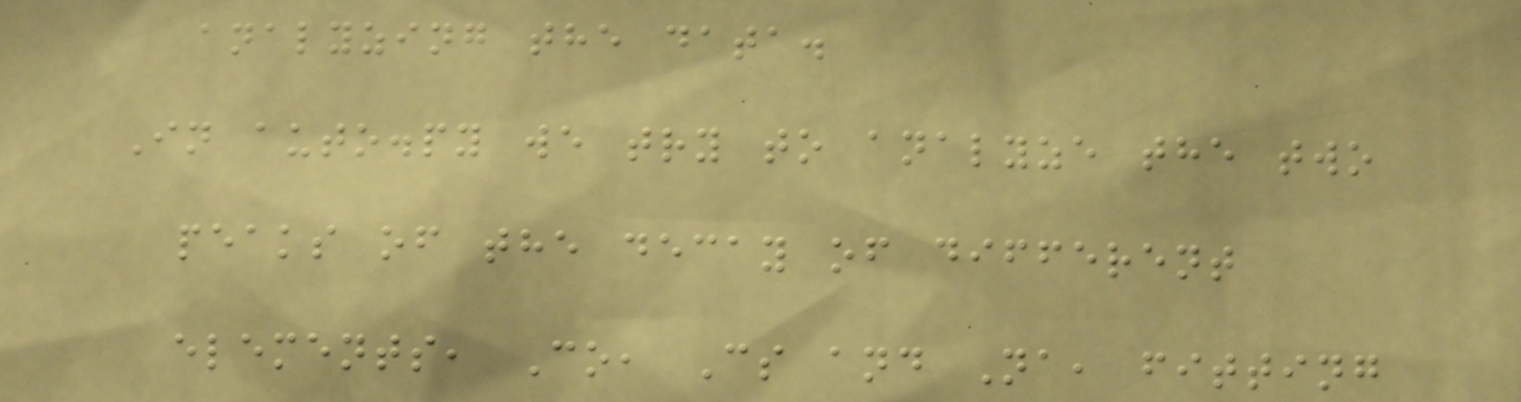analyzing the data.
In auto.py we try to analyze the two
peaks of the decay of different
elements, Co, Cs and Na, fitting
